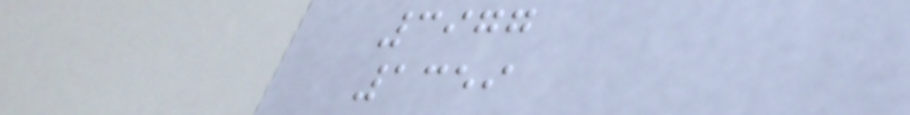3977
1359
